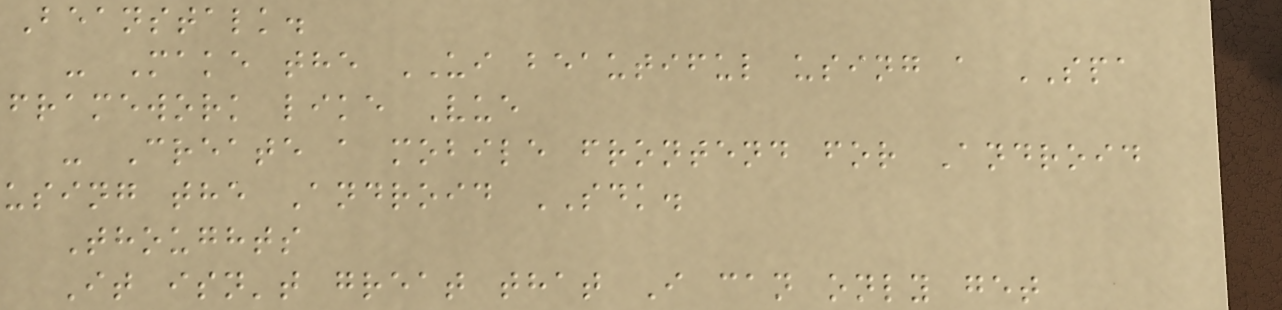Beanstalk.
- Make the UI beautiful using a SPA
framework like Vue
- Create a mobile frontend for Android
using the Android SDK.
Thoughts
It isn't great that I can only get
